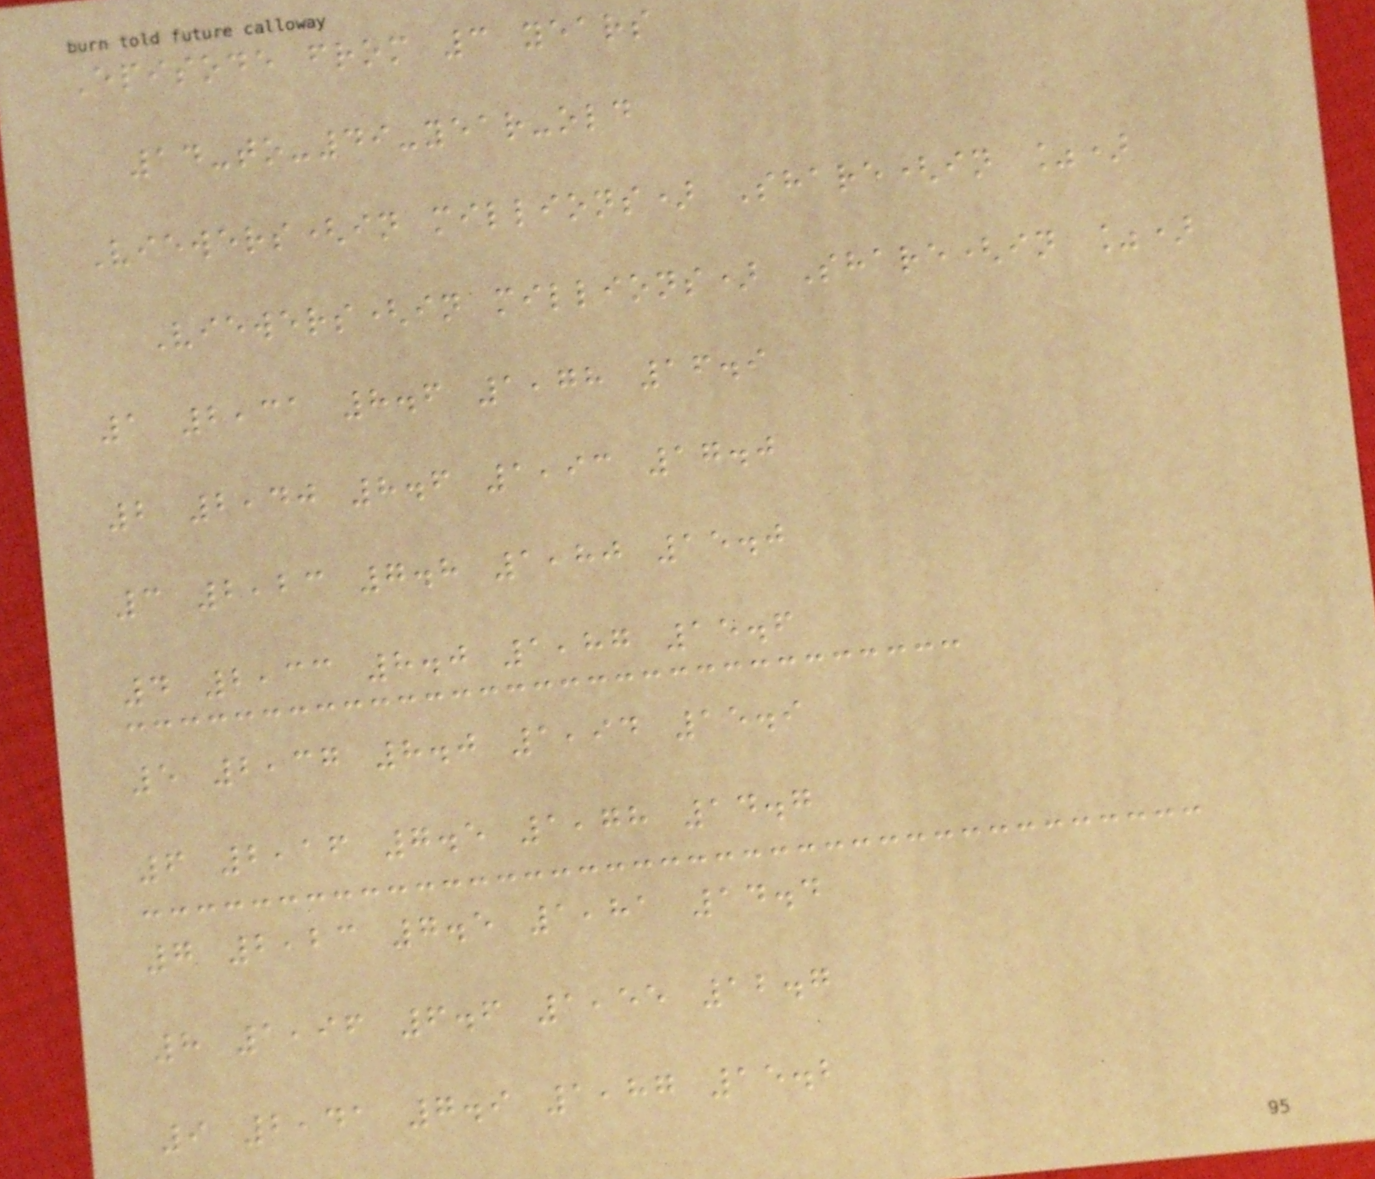Episode from 3 years
14-to-49-year-old
Viewers(in millions) Share(in %)
Viewers(in millions) Share(in %)
1 2,31 8.6 1,78 16.9
2 2,40 8.6 1,93 17.0
3 2,23 7.8 1,80 15.0
4 2,33 8.0 1,87 15.6
5 2,37 8.0 1,94 15.9
6 2,16 7.5 1,78 14.7
7 2,23 7.5 1,81 14.4
8 1,96 6.6 1,55 12.7
9 2,41 7.9 1,87 15.2
